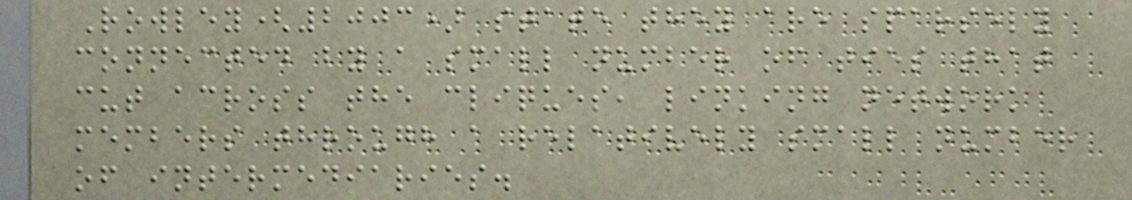Rowley(2003) state they are sparsely
connected by a small number of ties that
cut across the cliques, linking network
members through a relatively small number
of intermediaries.
